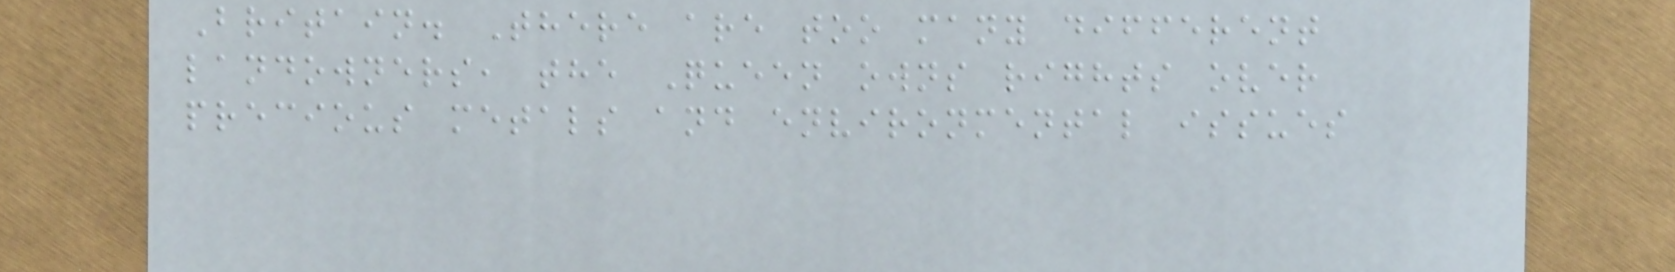Britain. There are too many different
landowners, the Queen owns rights over
precious metals and environmental issues
